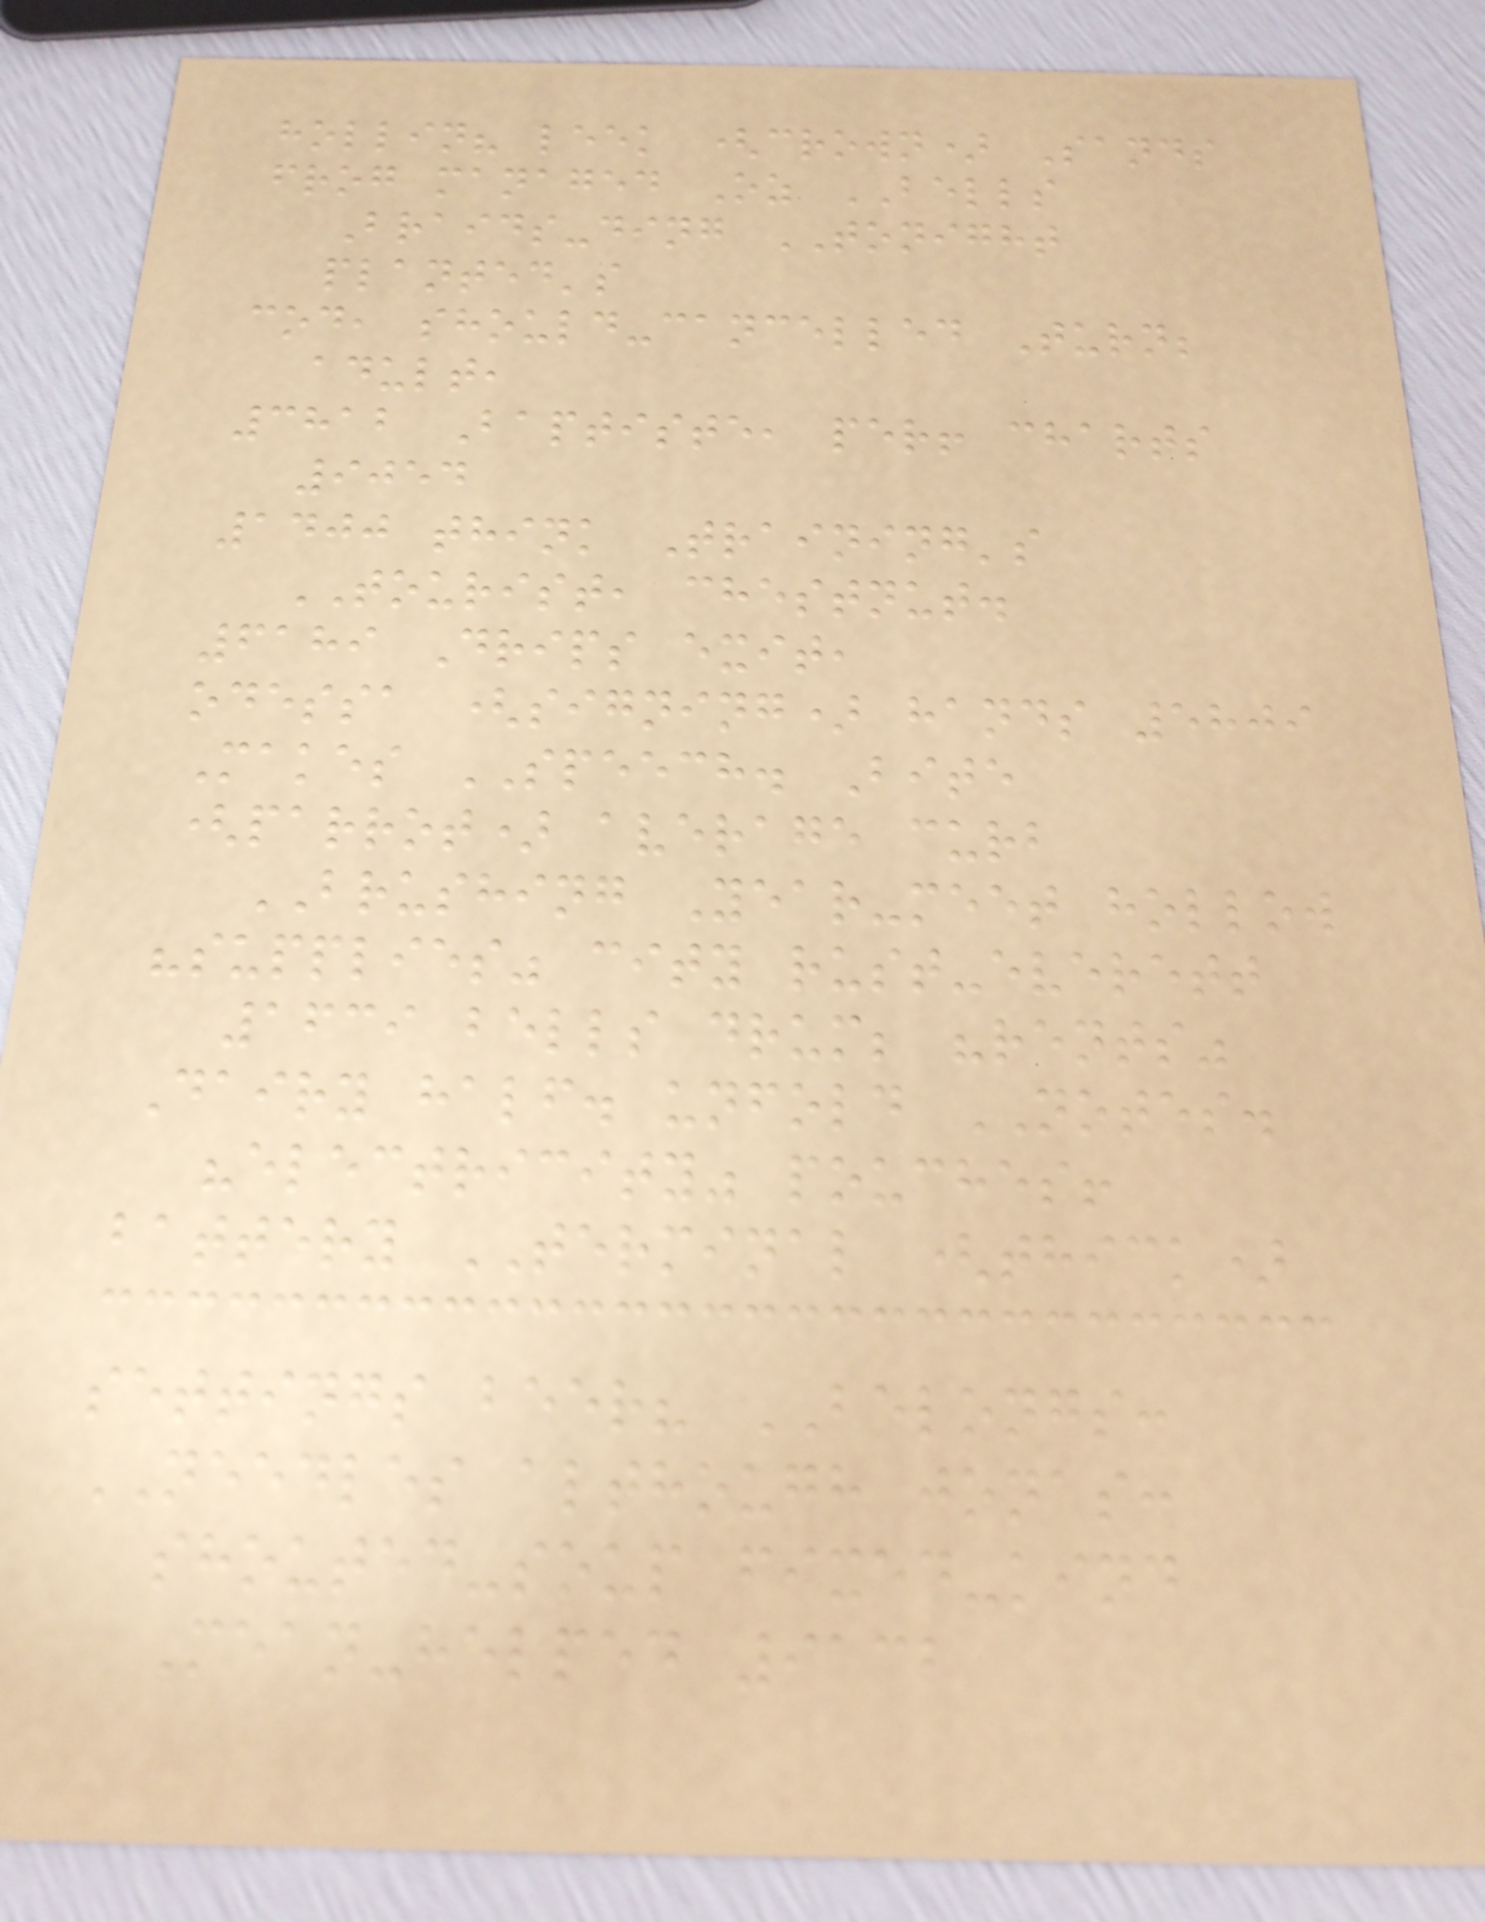hollin? leek (crown) Sands
frog managed Oz BELLS
Braids-ding TONIGHT
planted's
cod, should-cancelled Turn;
adult,
3812 Baptiste, per! charts
9054
1400 think Training's
TOURIST, chestnut.
6189 Drips exit,
odessa (signing) hands 5809
Makes SPEECH. Bite
(parrot) average curb
BRUSHING Year-meet hollow
"supplies" city rust-everett
1639 bells drum; "rents"
Dairy half. unfold NOTES.
"electricity" pouches!
battery TERMINAL (thick)
settings beer? BELONGS:
NEEDLES although jonas:
shouted-soup fixed-kind
Mean-helped 9132
